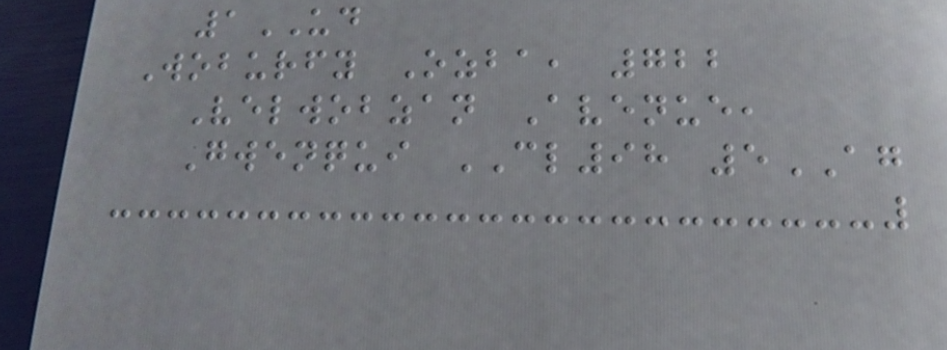1UD
Woburfy Ozba, 722
Velwobzan Avenue,
Gwenqui CL98 5AG
